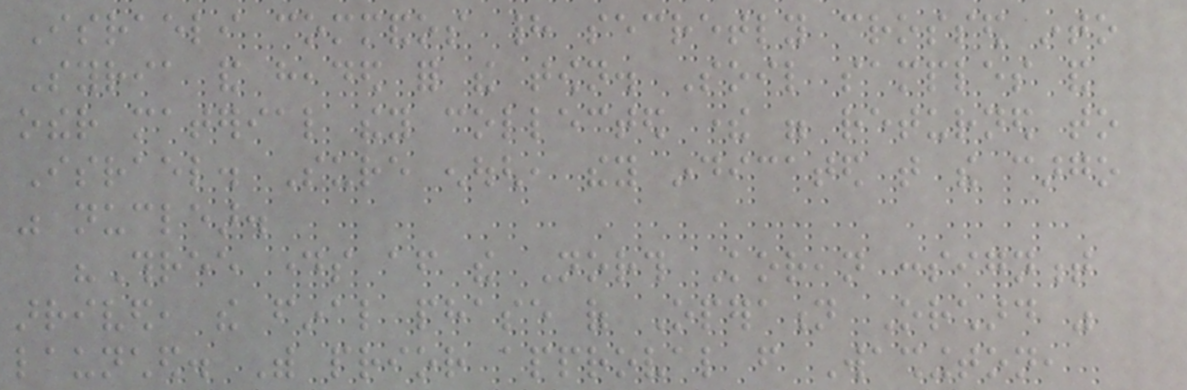Israeli commandos had secretly crossed into
Syria and headed for the town. Soil samples and
other material they collected there were returned to
Israel. Sure enough, they indicated that the cargo
was nuclear.
"Three days after the North Korean consignment
arrived, the final phase of Operation Orchard was
launched. With prior approval from Washington,
